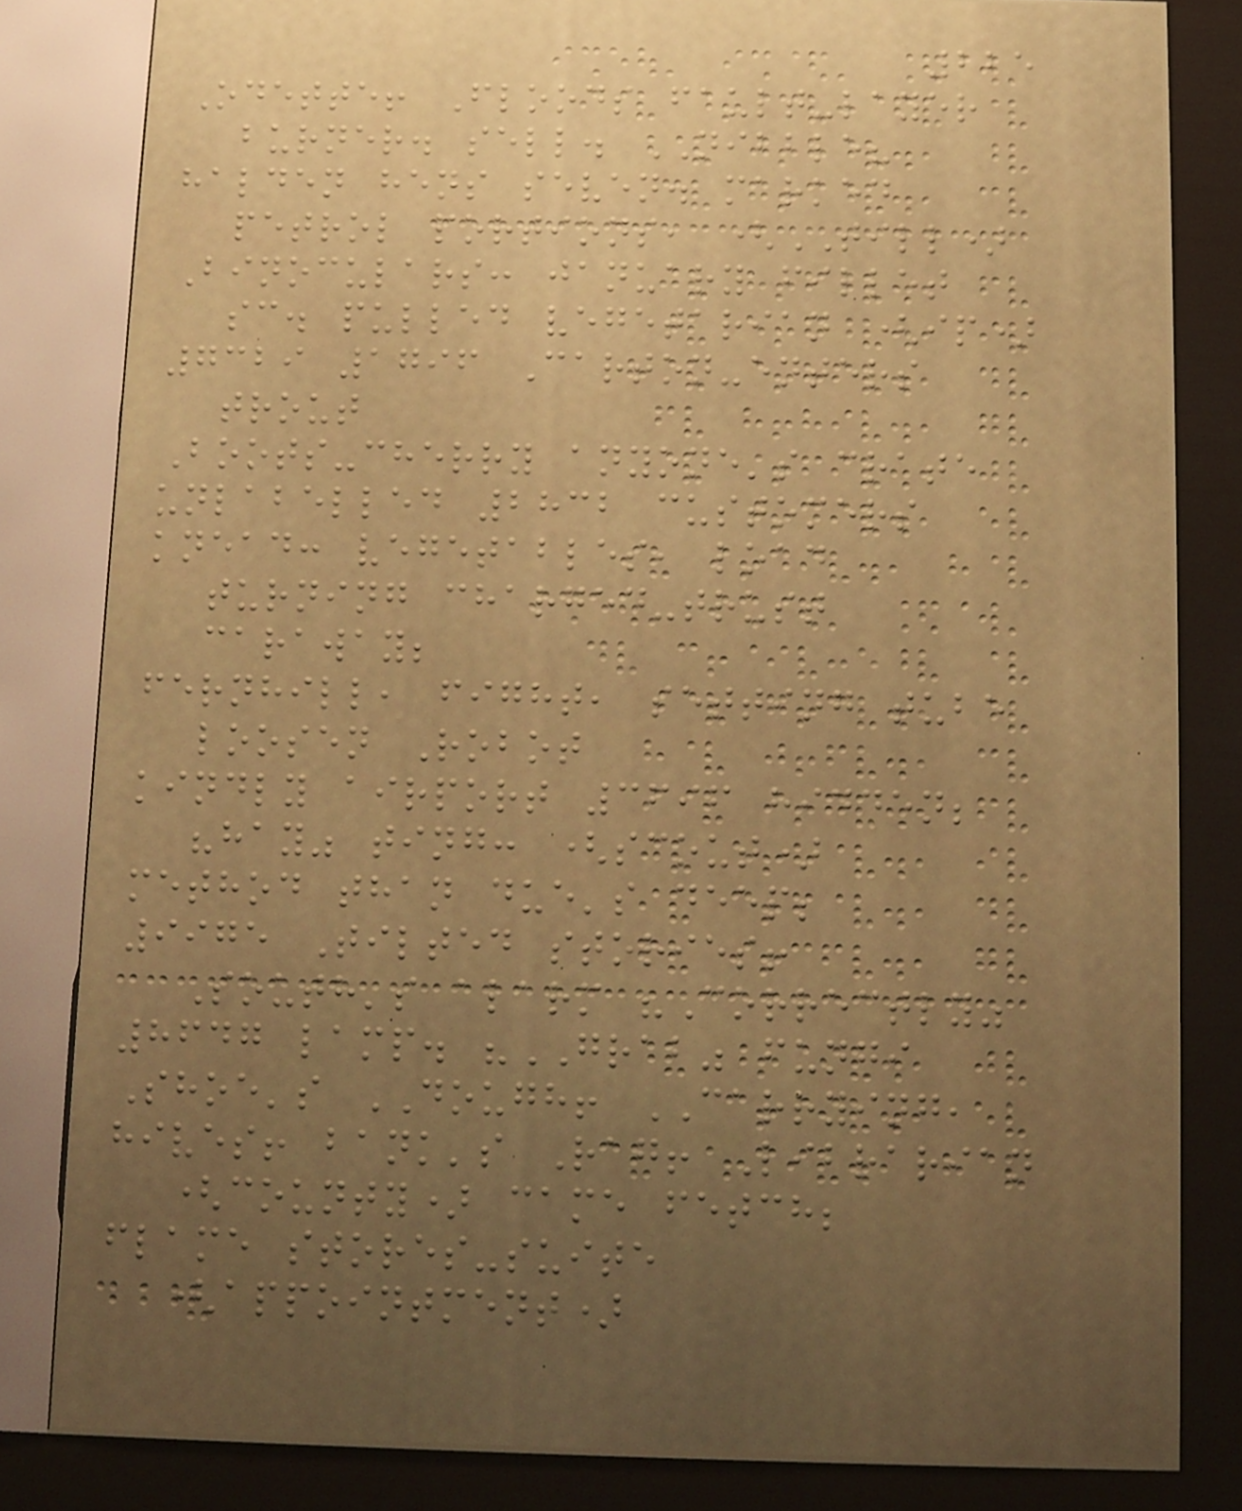225
Odette! Floods fault-layer
burner. sell. NIBBLE?
halden hens seven. marked
petrol portions, (TILL)
Binoculars: january fillet
sc. pulled vegetarian (ip)
7329 1796 Carton-enters
trout
Boots-cherry anyone's crate
unlabelled 2832 customers
knead: vegetables, load
turning charged-trust
caraway;
fernhill, fight, setting tube
loosen Robot
kindly airport 3696 hidden;
"hay" ting: (scout)
method than due's deep;
9975 Tilted stories!
South's alarm "Correctly"
8647 lamp. "GRAB" fungi
Shoe's DOUGH! CARRYING,
hives! bank's Rag! Librarian
(county) came fetch;
flame stores-suite
(appointment)
